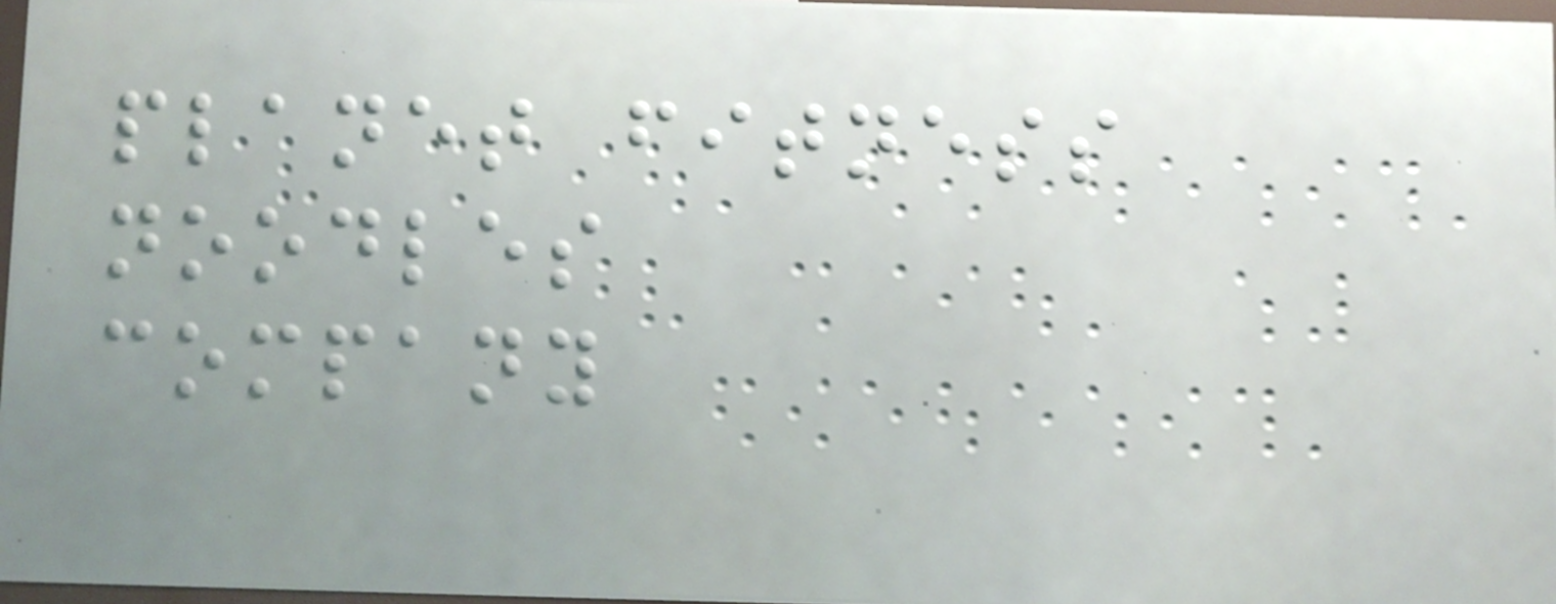planet fitness
noodles
company
